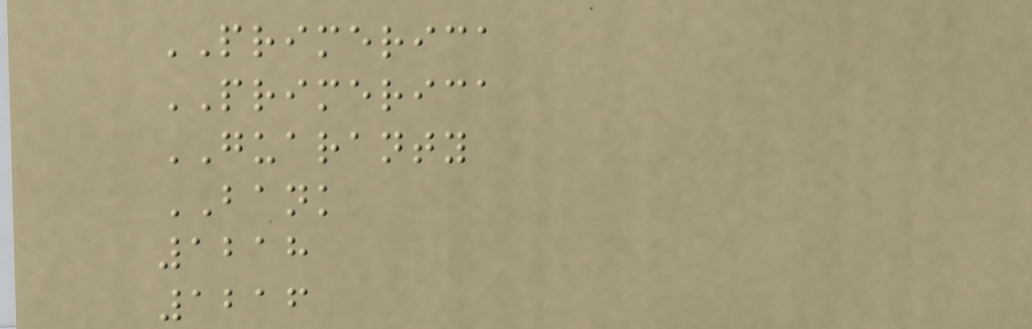PRIMERICA
PRIMERICA
GUARANTY
BANK
1218
1216
